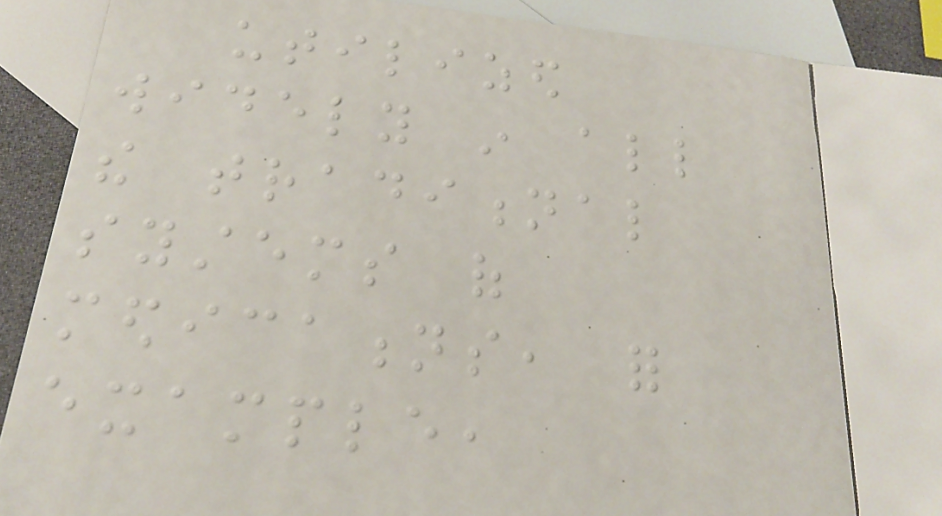utilized
widely in all
the traditional
systems of
medications, for
example,
